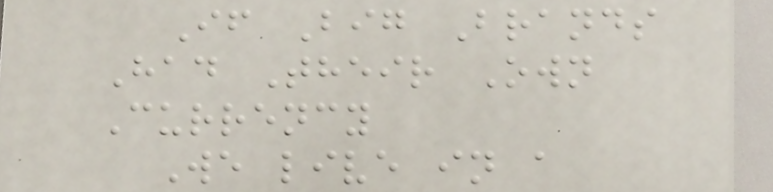If Big Brands
Had Their Own
Currency
We live in a
